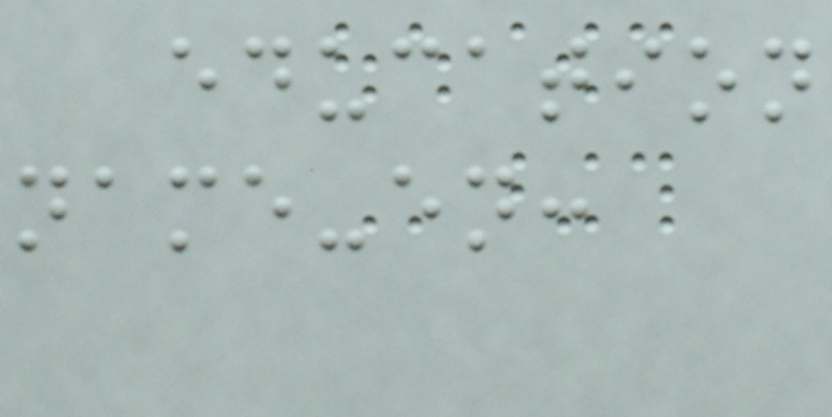education
name-en:
